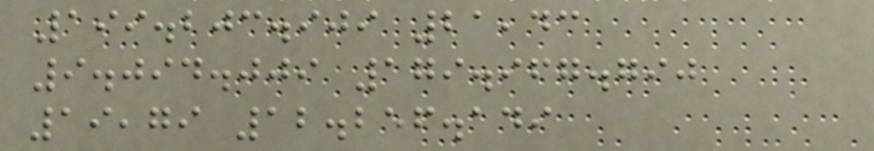199.203.909 21,43
9.094.009 179.967.790
19,79 12.256.149
